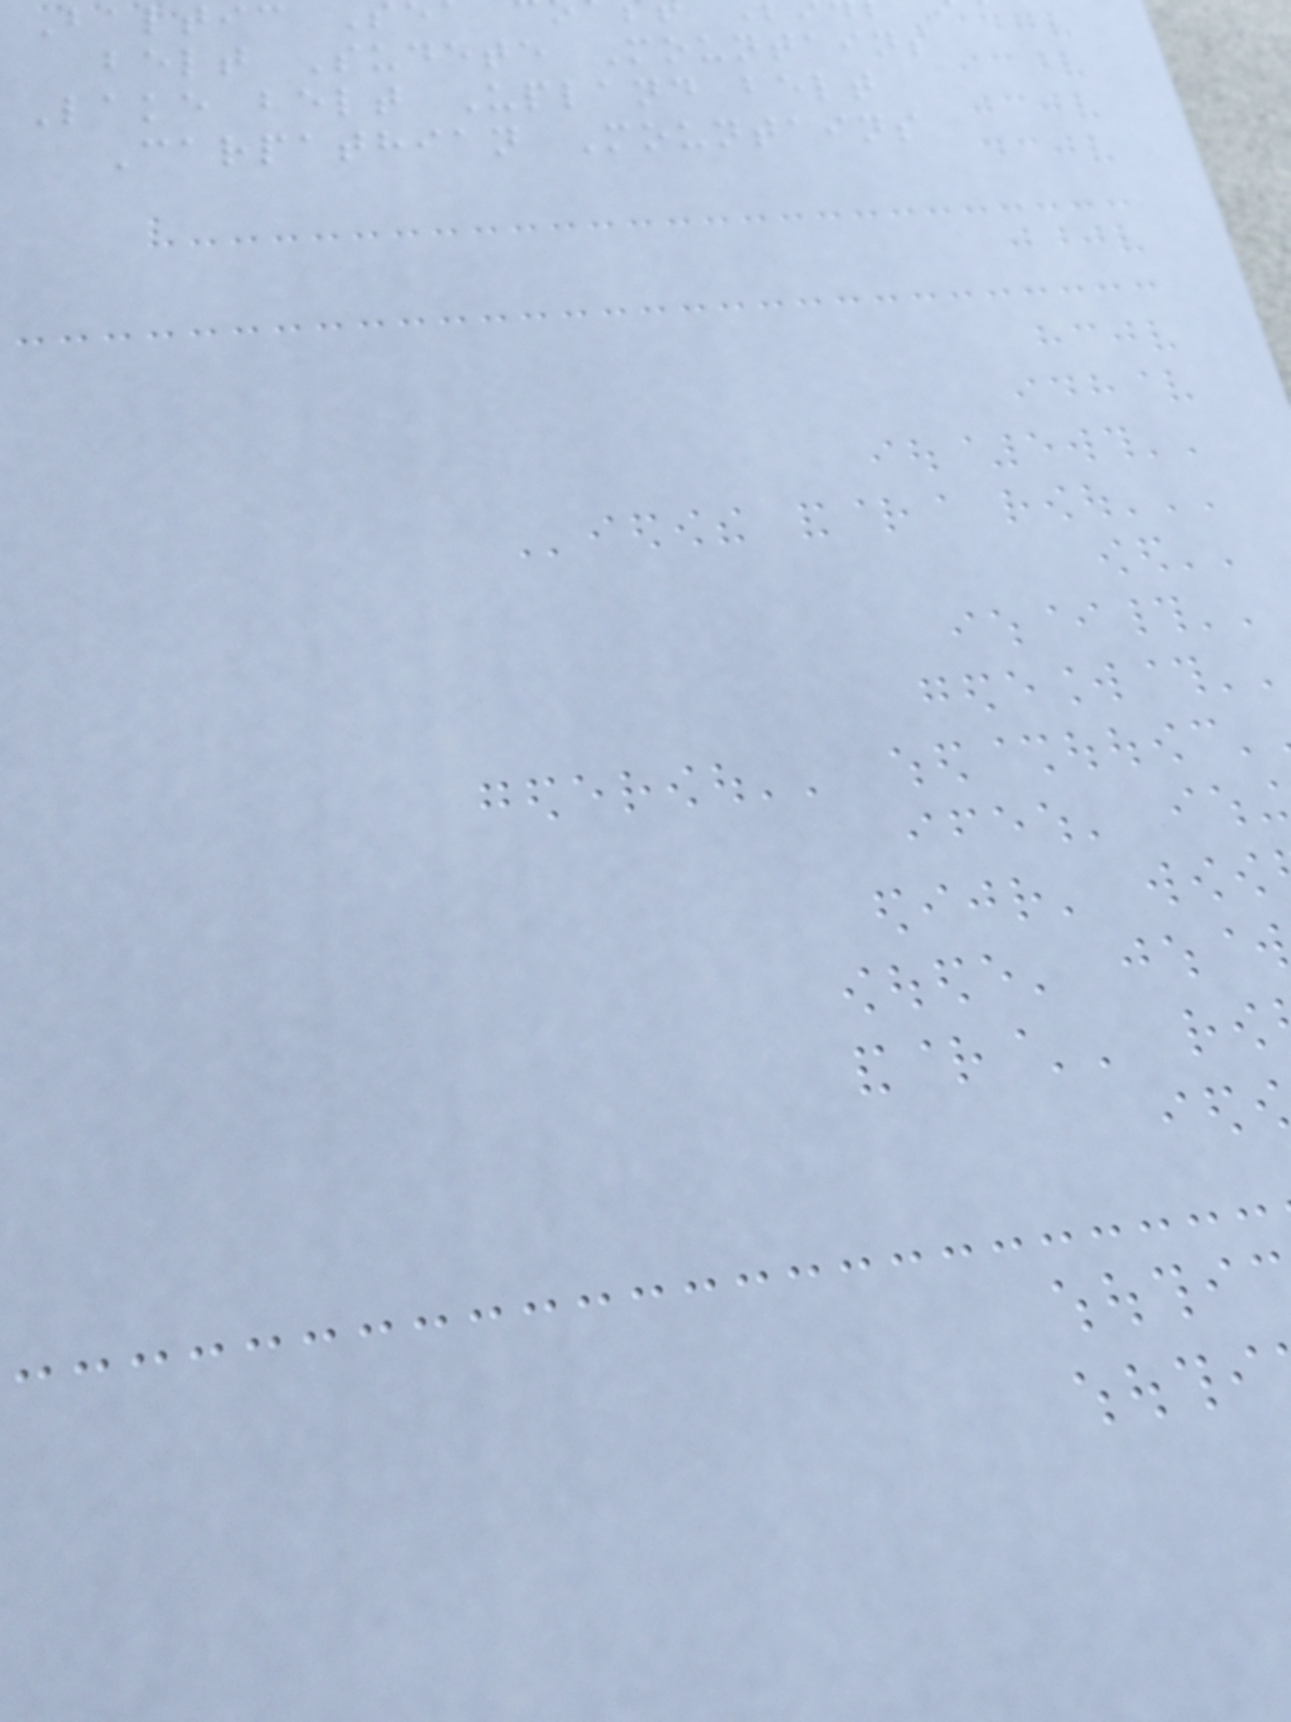Baltic
belt Sudete Mountains
Lake belt Upland belt
Carpathian Mountains
